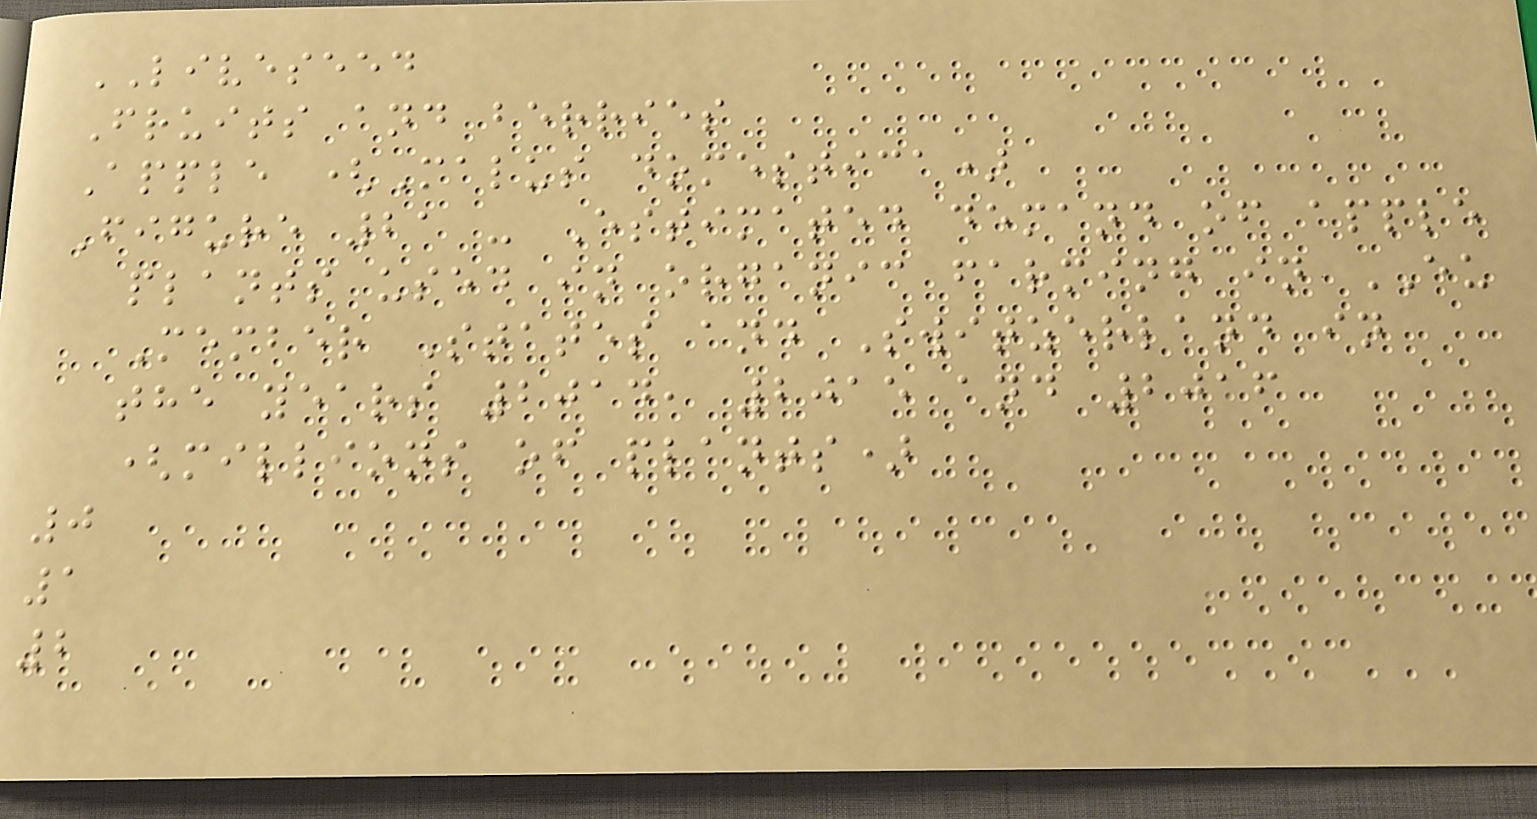LIVESEED
Fruits and berries
Apple (Malus domestica)
Figure 21 - Estimated demand of apple
plants used in organic farming in EU
Member States and Switzerland in
the years 2014, 2015 and 2016
(millions of plants)
0
1
2
